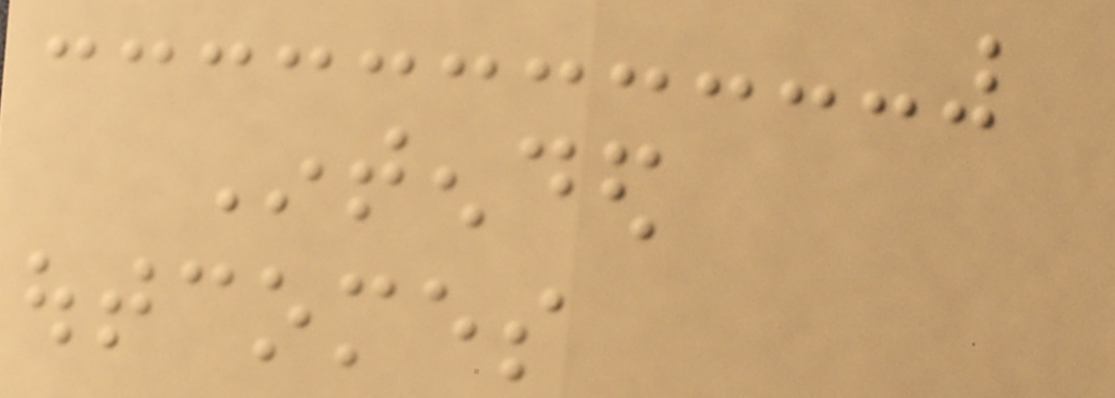Intended
outcomes
